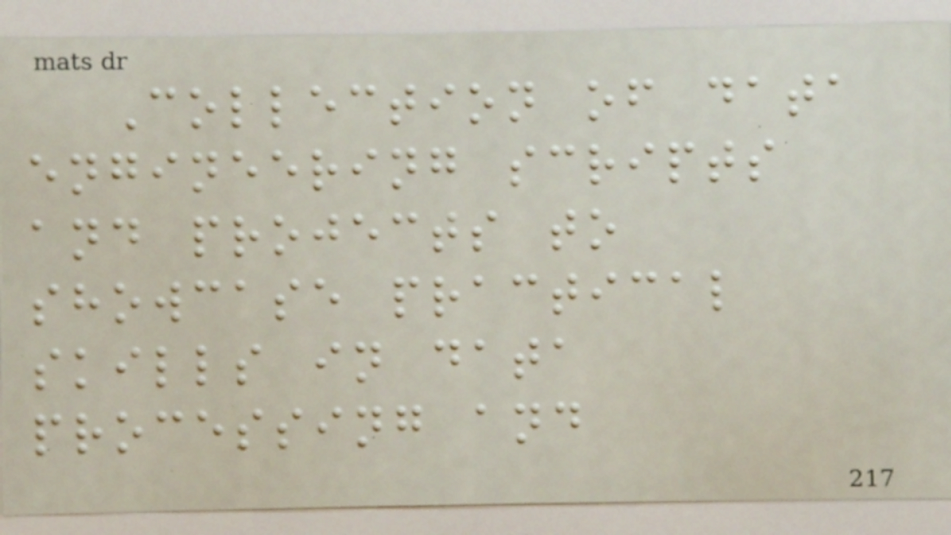Collection of data
engineering scripts
and projects to
showcase practical
skills in data
processing and
